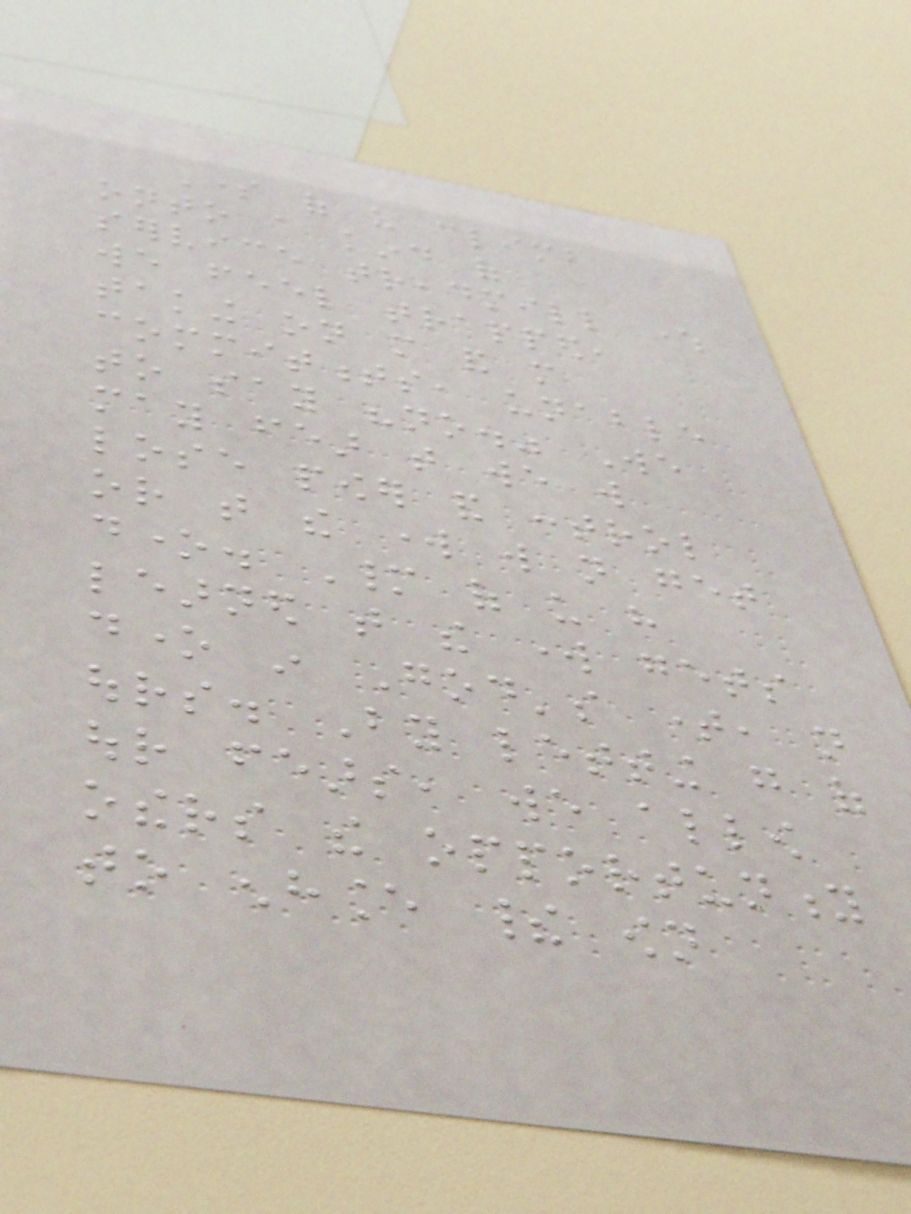Some of us climb
onto a kind of
service treadmill where
we feel trapped,
taking on more and more
commitments, unable
to say "no." We
may fear that we will
lose power and control
or that the work will not get
done. Many of us have
learned that the work gets
done in God's time, not
ours. By letting go of
our fears, we allow
others the opportunity
to enhance their own
